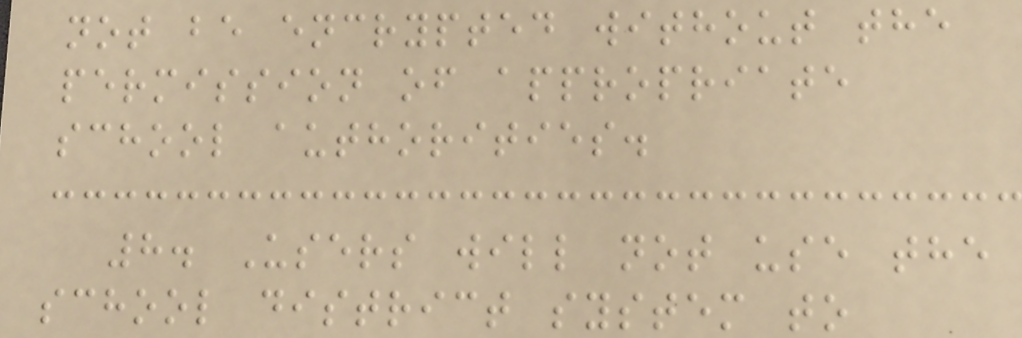not be encrypted without the
permission of appropriate
school authorities.
8. Users will not use the
school district system to
